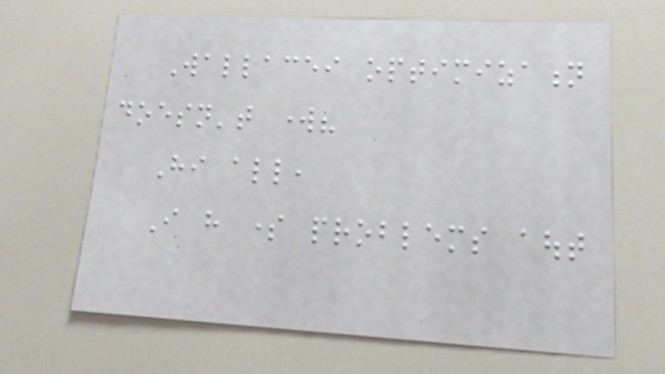Wallacei optimization
doesn't work?
Hi all,
I have some problems aout
